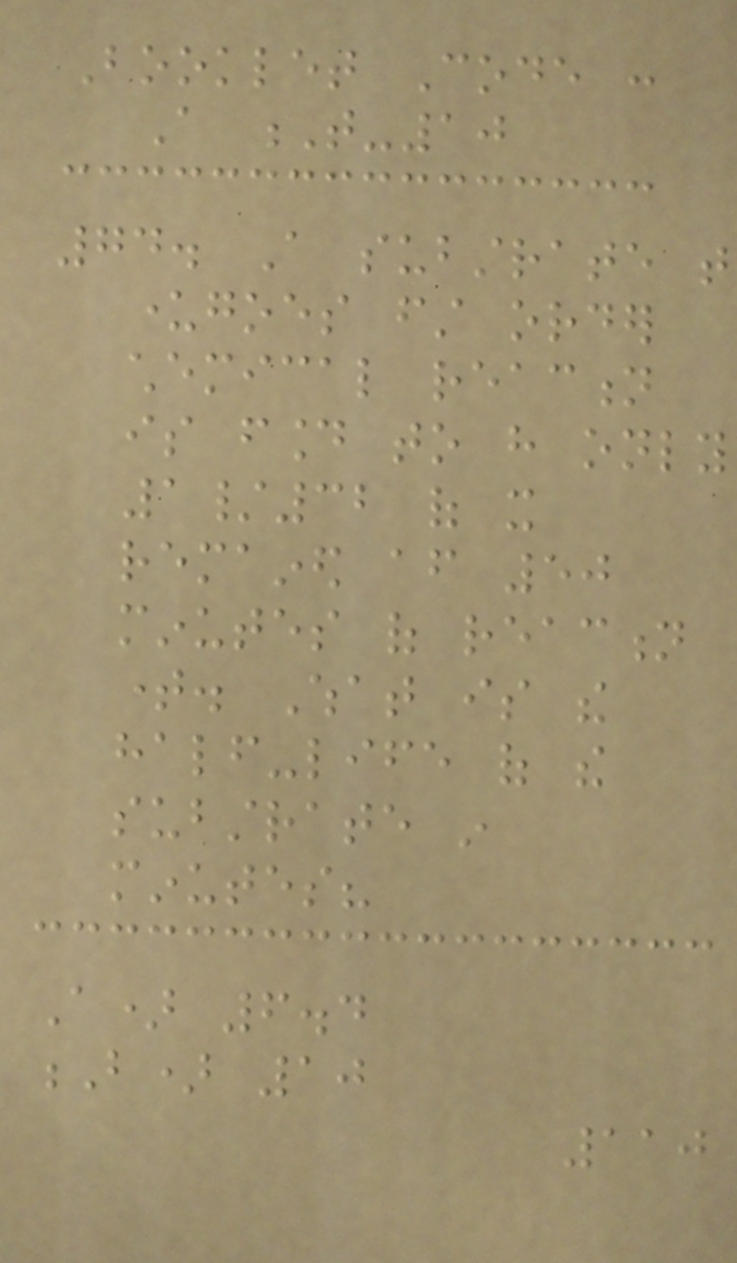Booklet Code :
A T-10
74. A substrate that
undergoes first order
chemical reaction
is found to have only
1/32 of it
remained after 50
minutes of reaction
time. What is the
half-life of the
substrate in
minutes?
A) 6.4
B) 10
110
